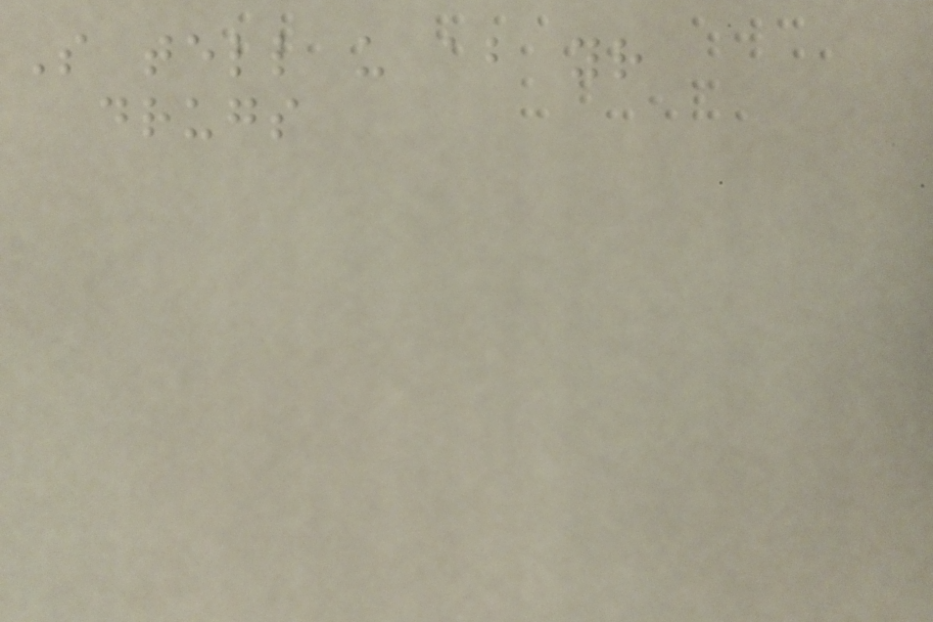So tell us about your
drugs
